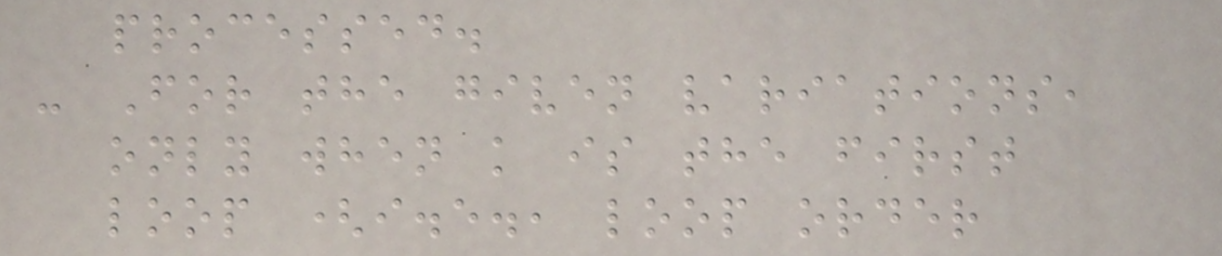processed.
- For the given variations,
only when k is the first
loop (i.e., loop order
